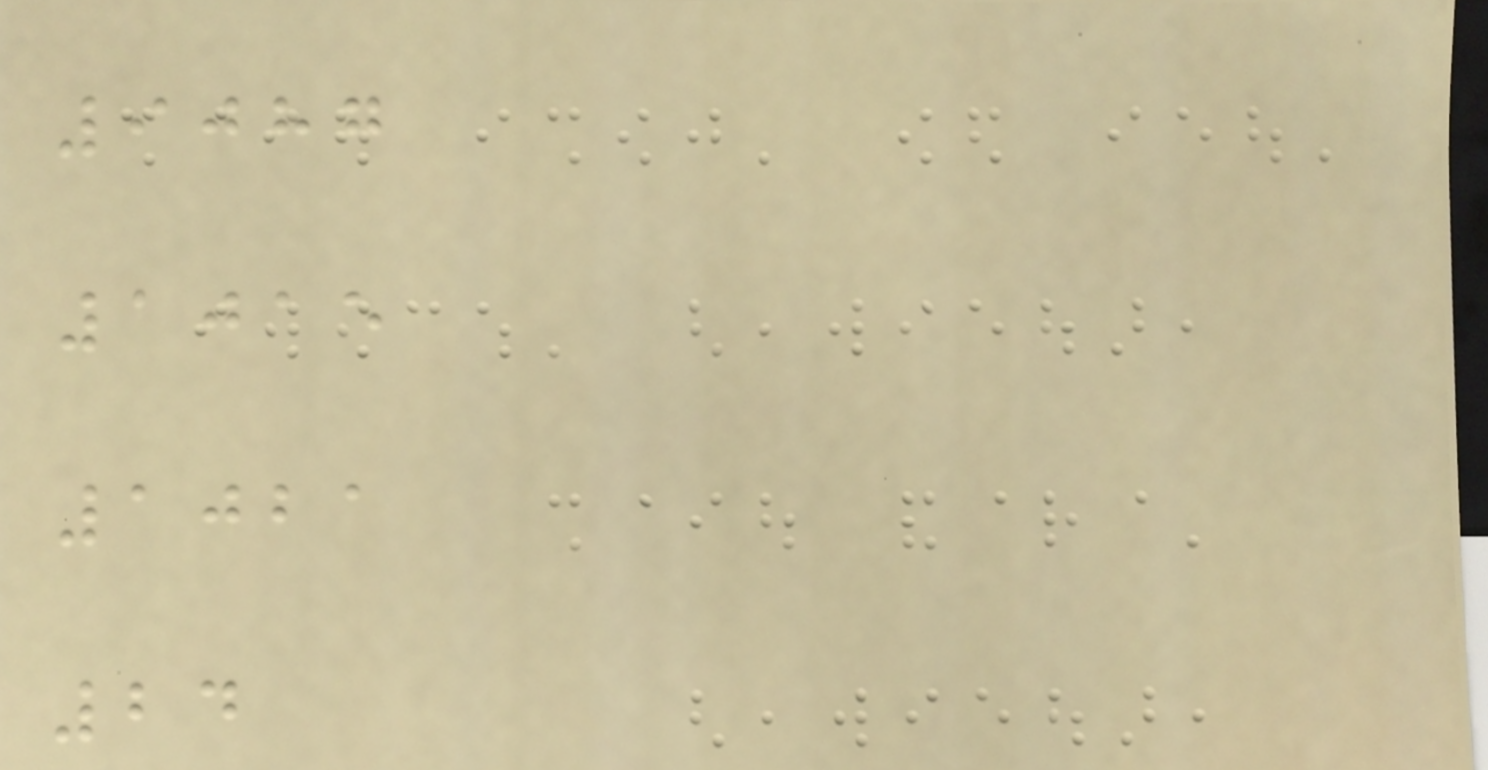9087
1015
1021
24
